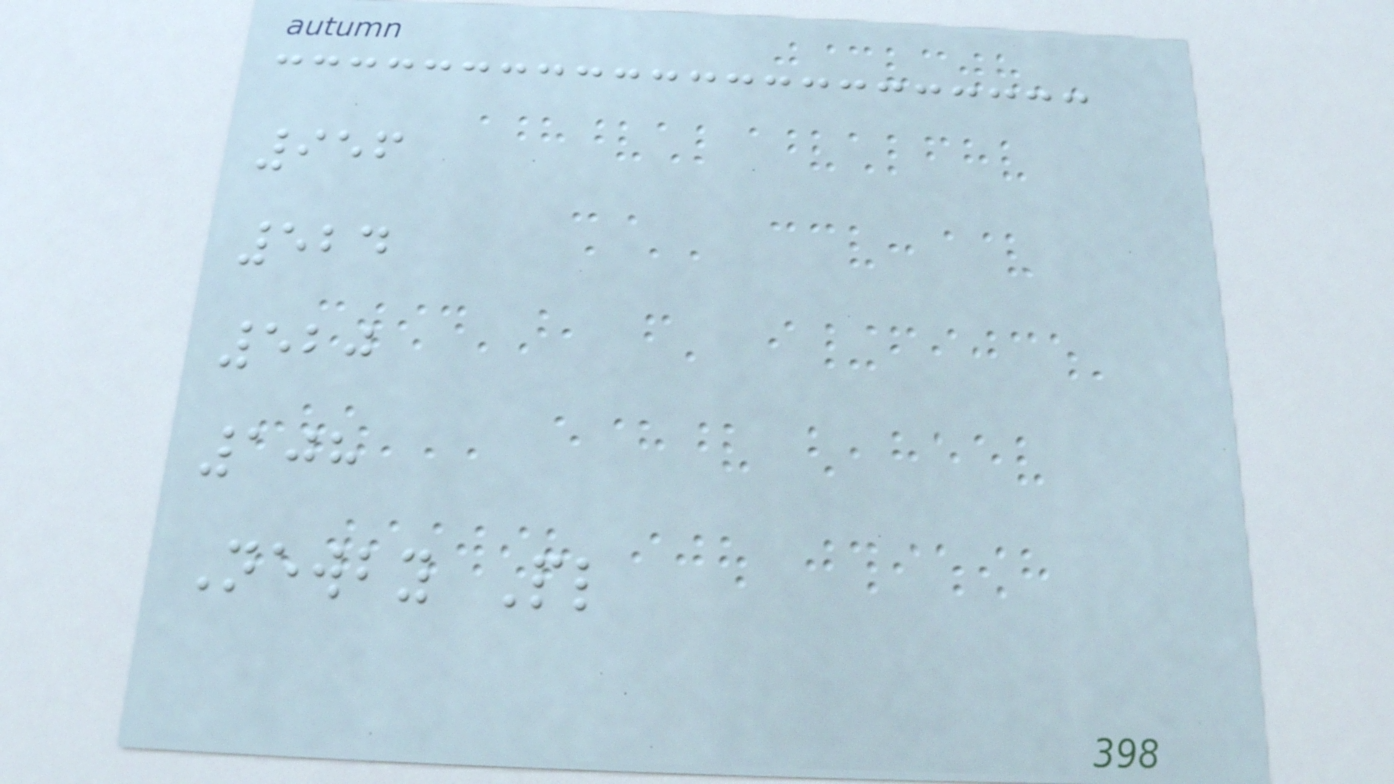956
524
520
108
Newby Pl
